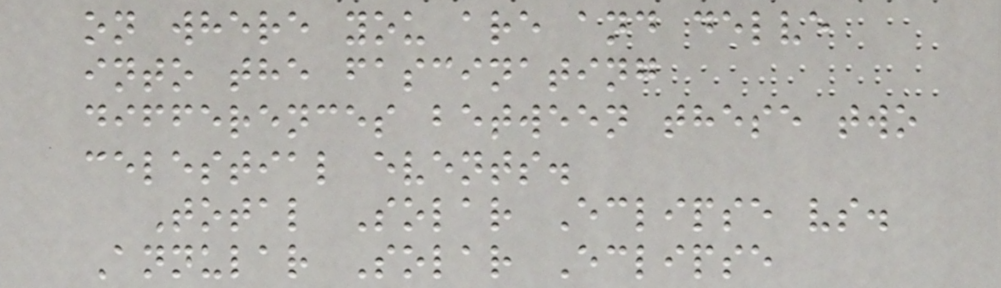on where you are and delve
into the fascinating
differences between these two
celestial events.
Total Solar Eclipse vs.
Annular Solar Eclipse
